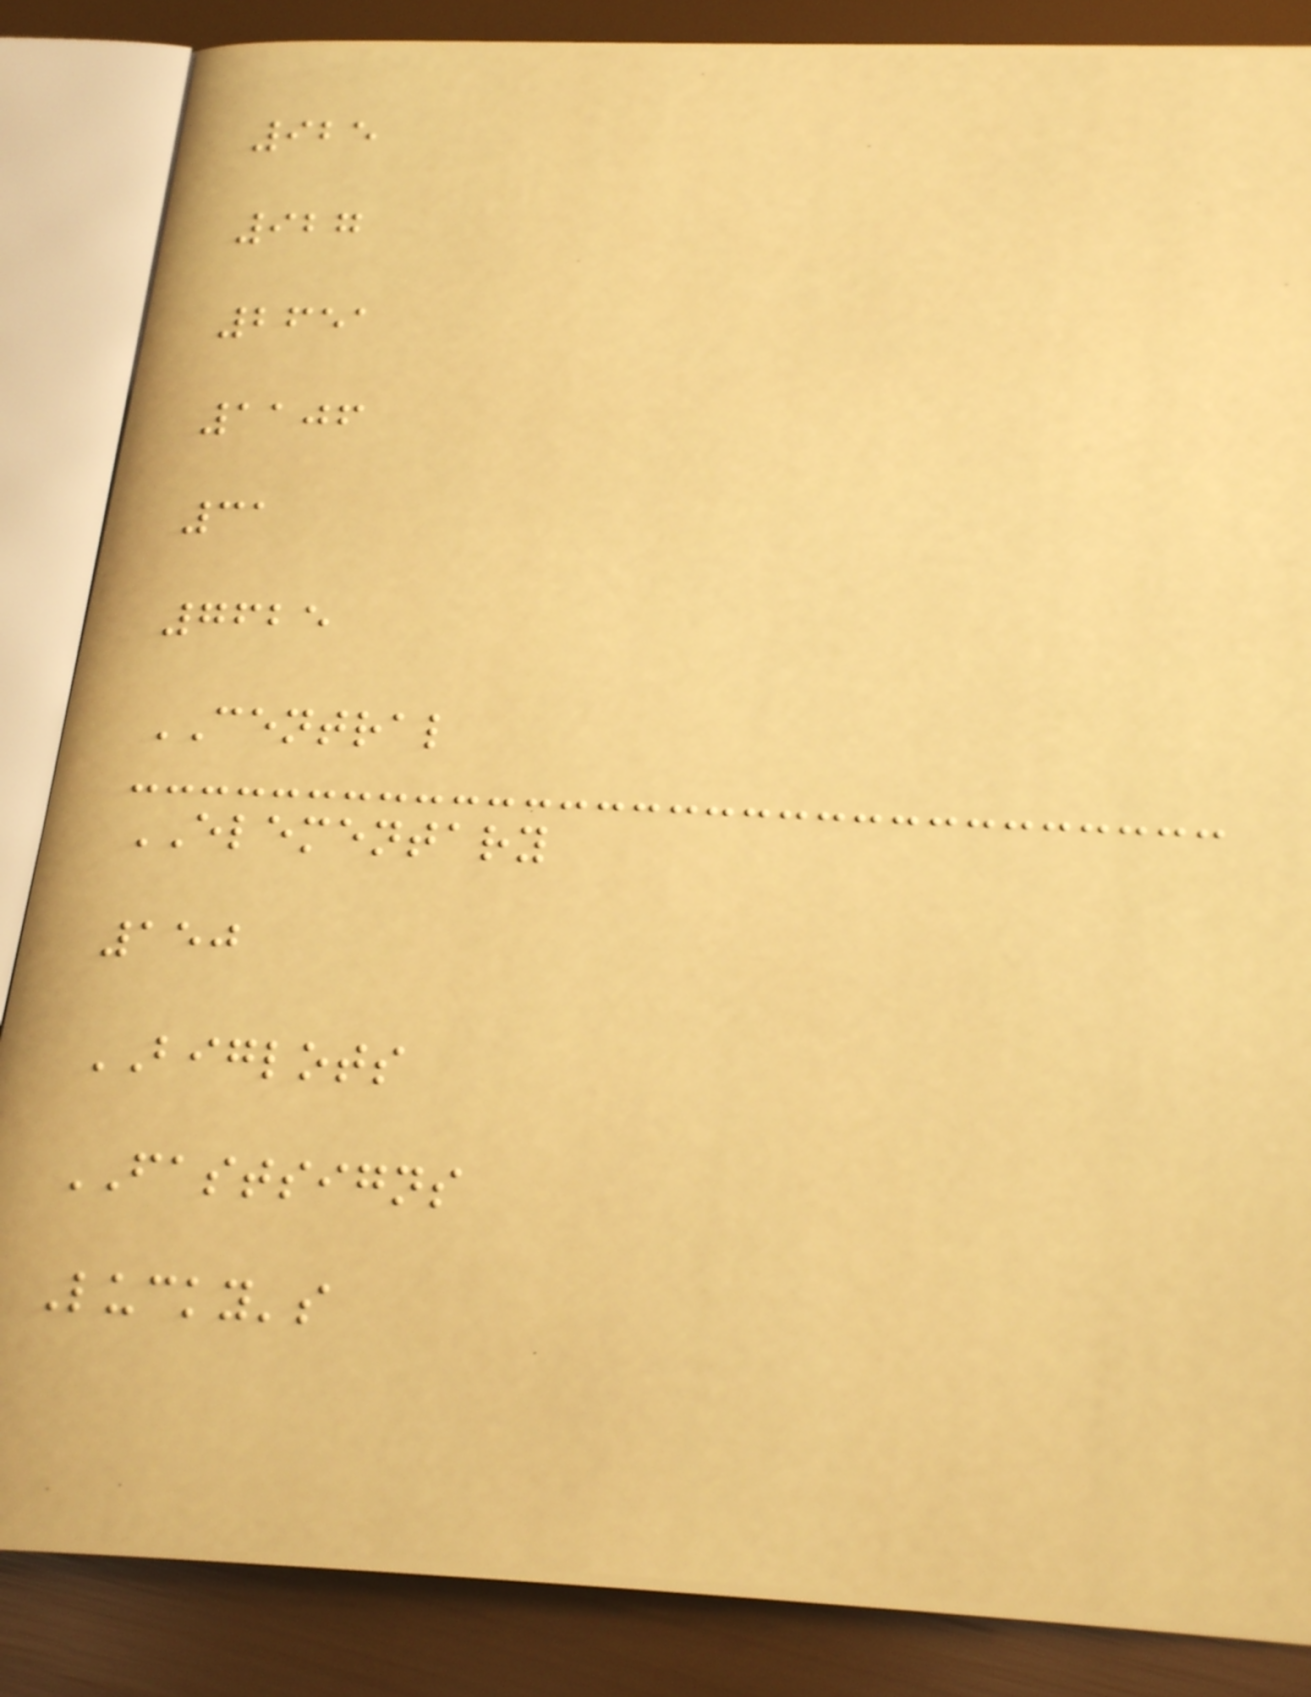925
927
2651
1106
31
7625
CENTRAL
ELEMENTARY
150
BIGLOTS
FASTSIGNS
Lucky's
